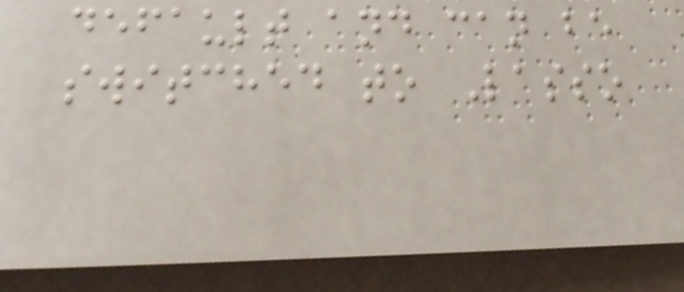default and can be
switched to Lasso
